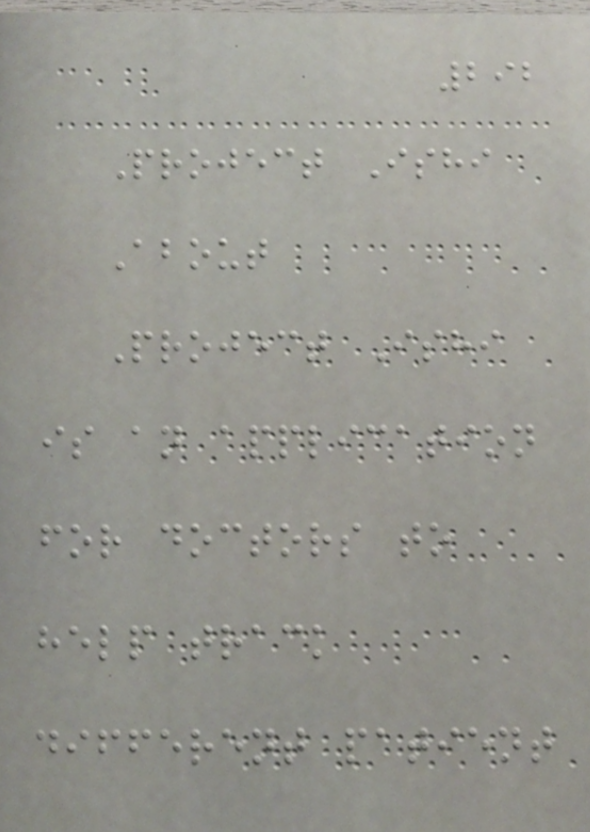292
Project Ishi
About
Project Ishi
is an application
for doctors to
help track
different patient
